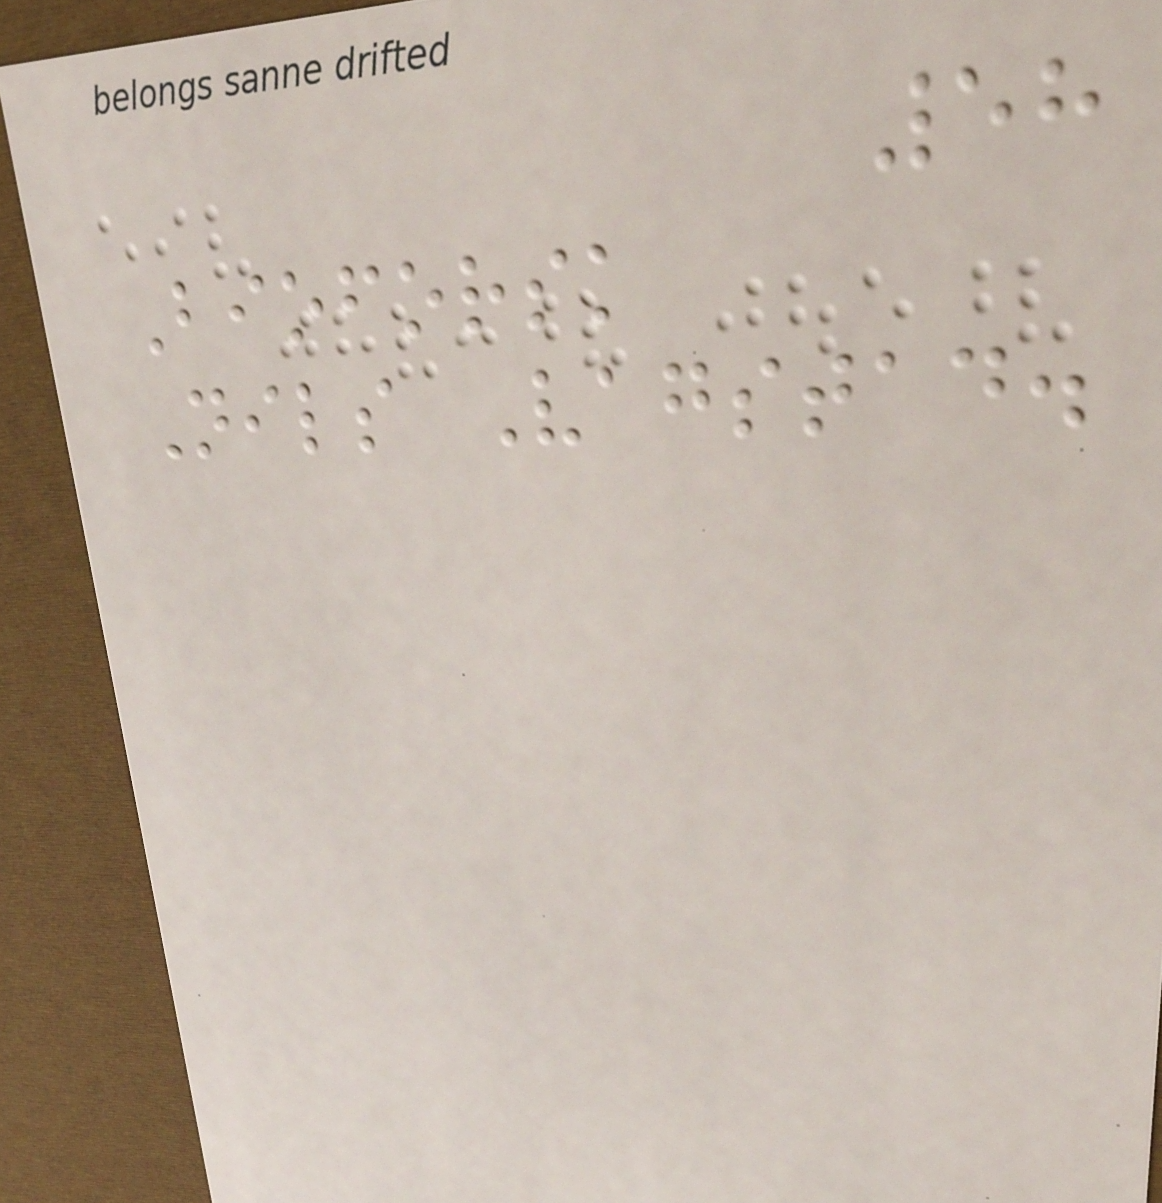58
Bioforsk
Nils Vagstad.
